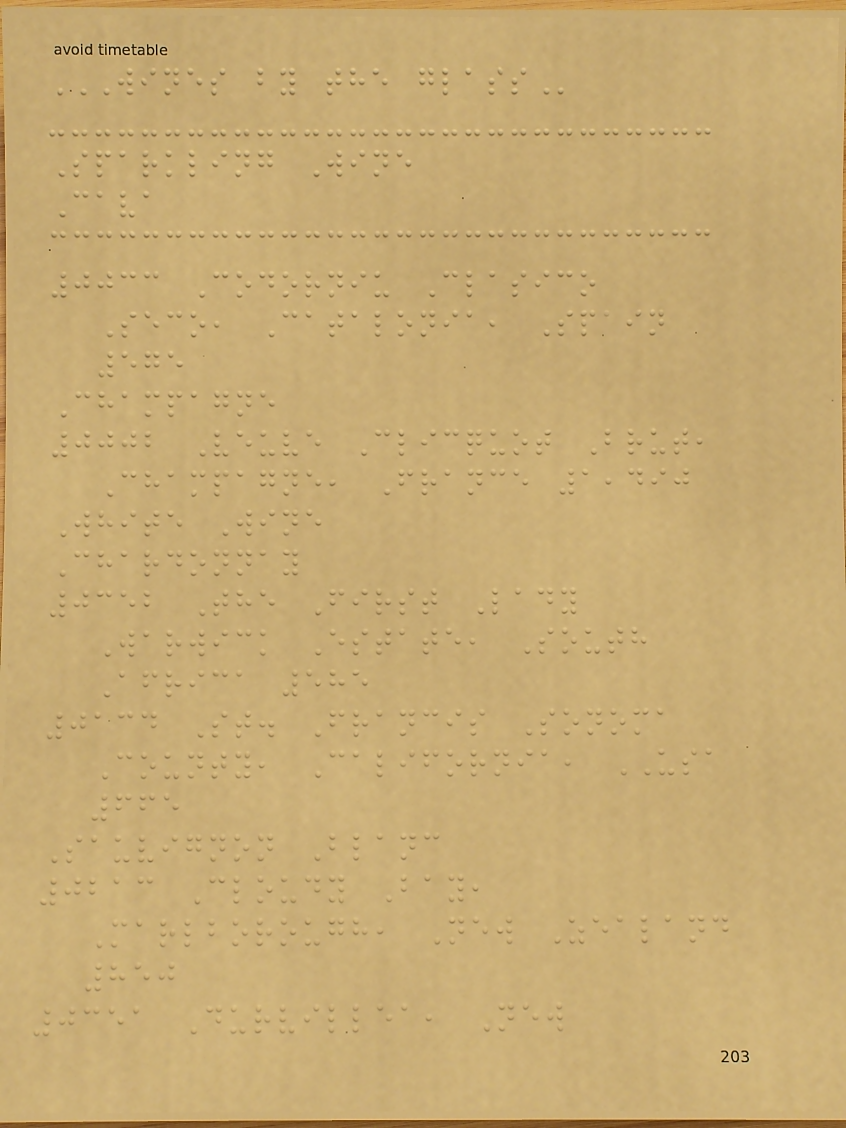WINES BY THE GLASS
Sparkling Wine
Cava
0033 Codorniu Clasico
Seco, Catalonia, Spain
575
Champagne
0002 Veuve Clicquot Brut,
Champagne, France 1,490
White Wine
Chardonnay
0352 The First Lady
Warwick Estate, South
Africa 585
0134 St. Francis Sonoma
County, California, USA
665
Sauvignon Blanc
0213 Cloudy Bay,
Marlborough, New Zealand
850
0351 Durvillea, New
